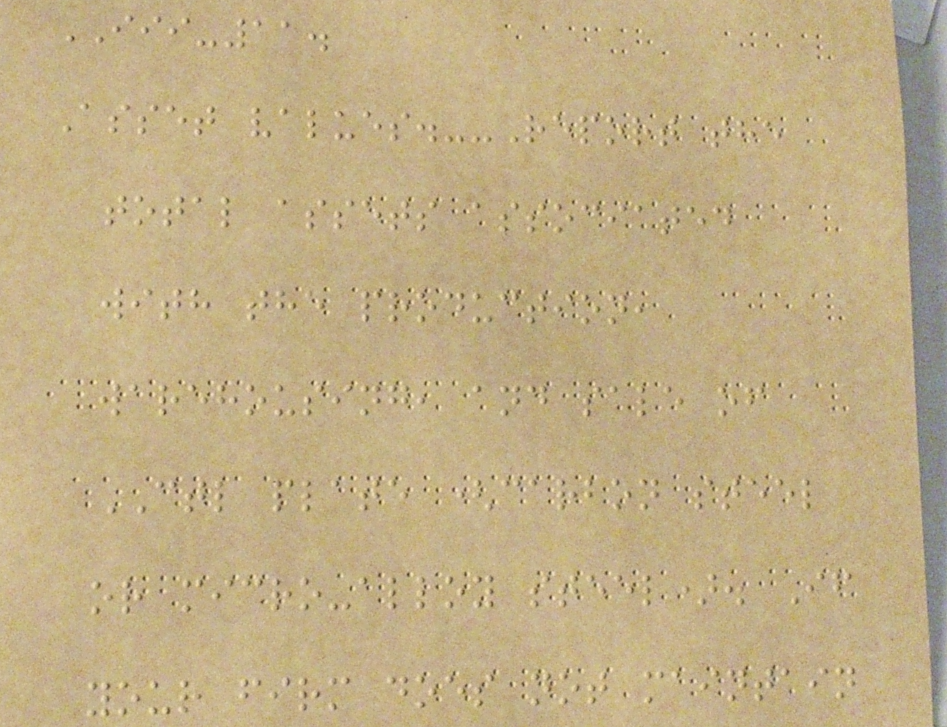III-11.
Asset values.--Report the
total assets associated
with the production,
warehousing, and sale of
CTL plate (carbon steel
or micro-alloy steel). If
your firm does not maintain
